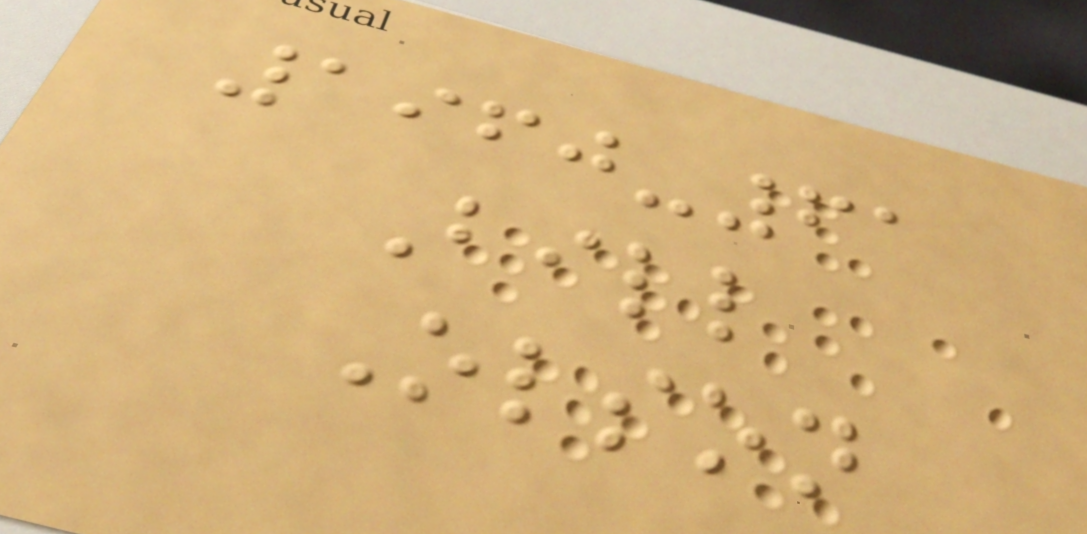1960-61
Bill
Olson
